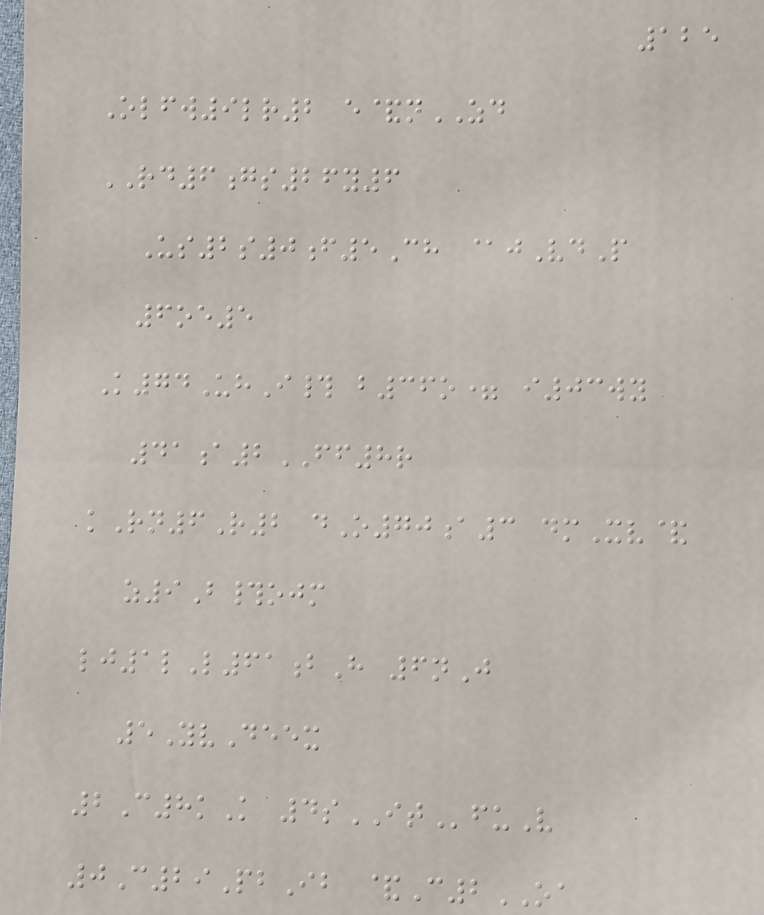125
Olfw9lr2 e&nZD
RD6gs26y6
Us2s0f5Ch @jVdP
6oe5
K74UhI# b36o= i03wy
41a2FF8r
kRn6R2 dO70a3 dmXv&
z9B#ojm
lj1lL61bH 6nJ
5YvDeex
2C8kK 4sITfuV
0C29PbIb &C2OA
